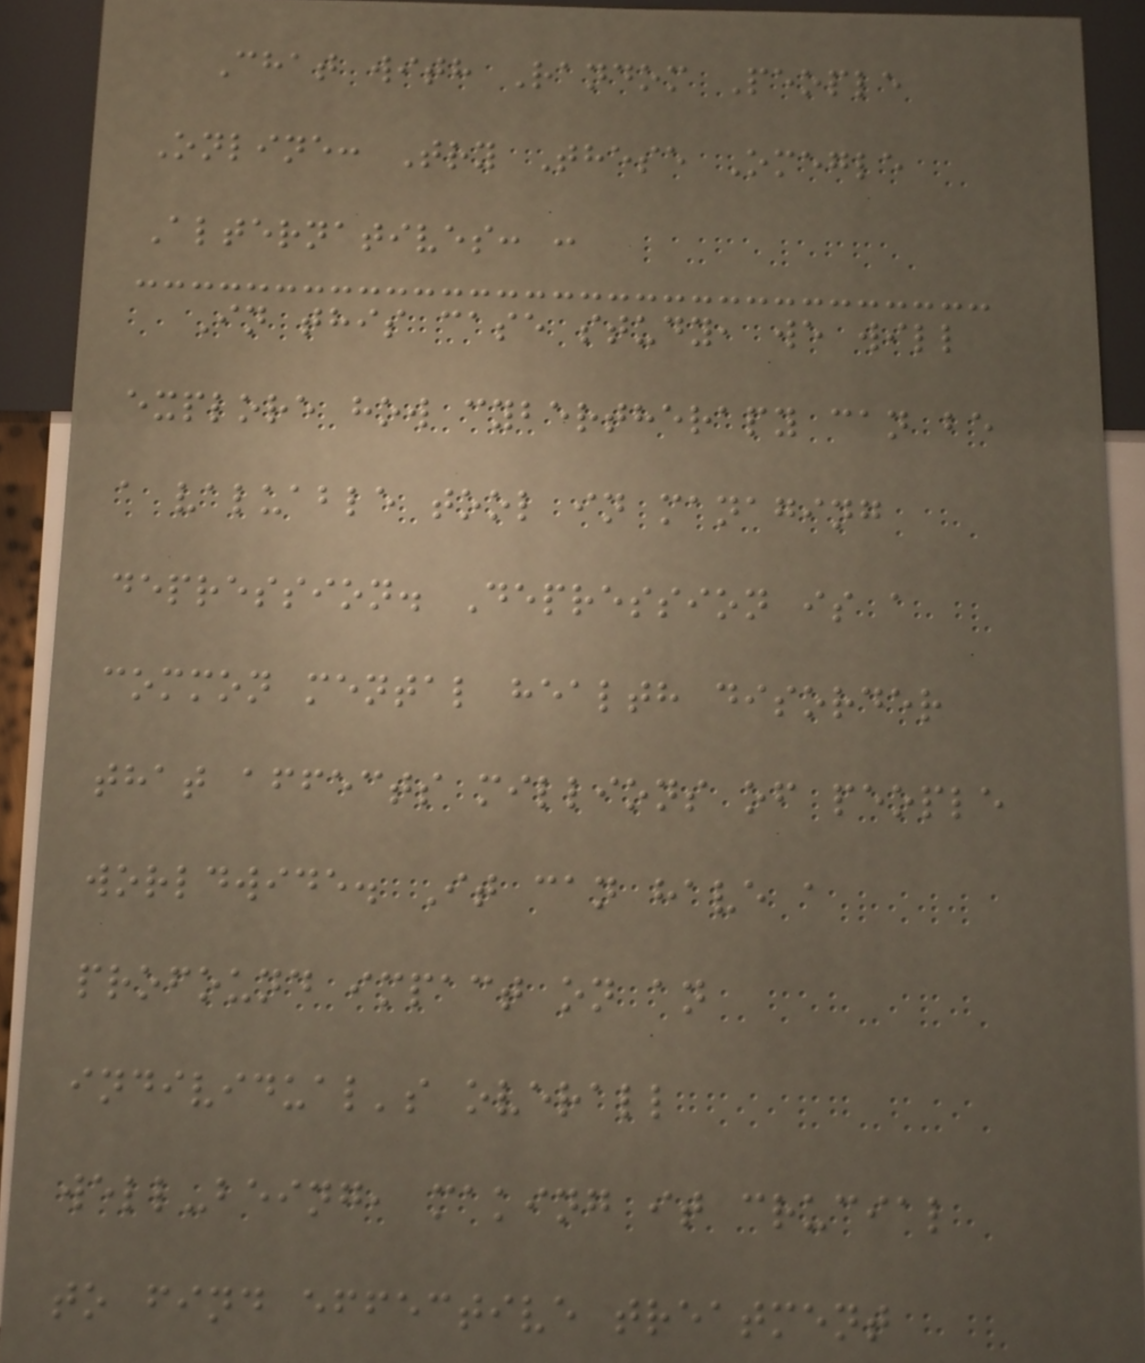Chat with Random People
Online: Try These Omegle
Alternatives: :
In this case study, we will
explore how cybertherapy can be
a valuable tool in managing
depression. Depression is a
common mental health disorder
that affects millions of people
worldwide. It can have a
profound impact on an
individual's overall
well-being, making it crucial
to find effective treatment
